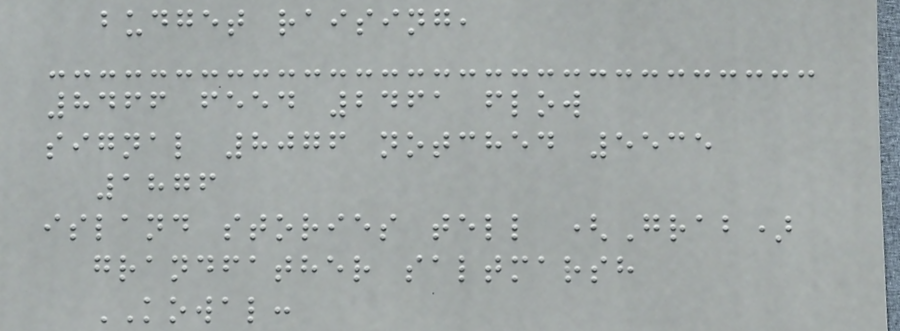budget raising,
8466 feed 2461 flow
signal 8076 notched 5535
1876
island stories tell (Grab)
grandfather saltmarsh
KOWAL:
